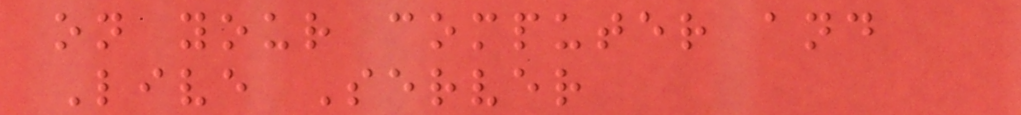on your computer and
Live Server
